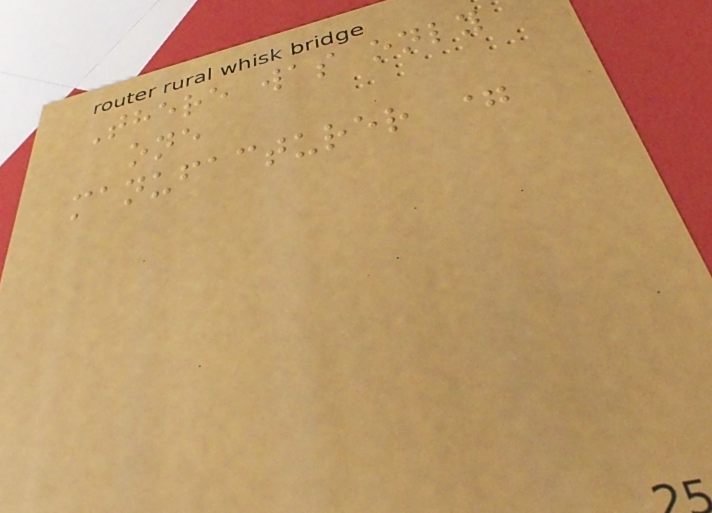There was only
one
manufacturer =
